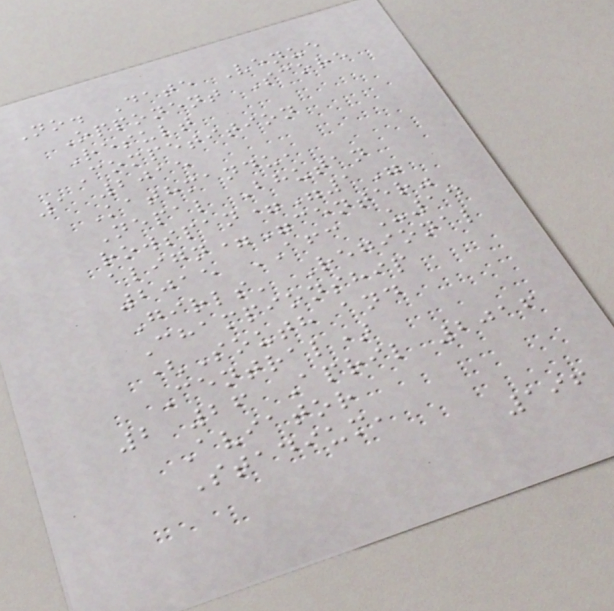No. Date Venue
Opponent Score
Result
Competition
1 2015
Kathmandu,
Nepal Bhutan
rowspan="1"
align="center"
2015 AFC U14
Girls' Regional
Championship
(South and
Central)
2 26 April 2016
Aviator
Stadium,
196
